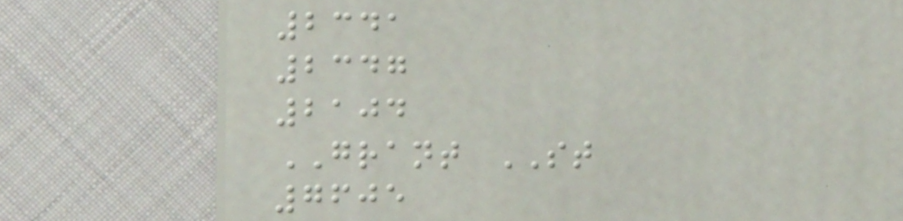2341
2347
2104
GRANT ST
7605
